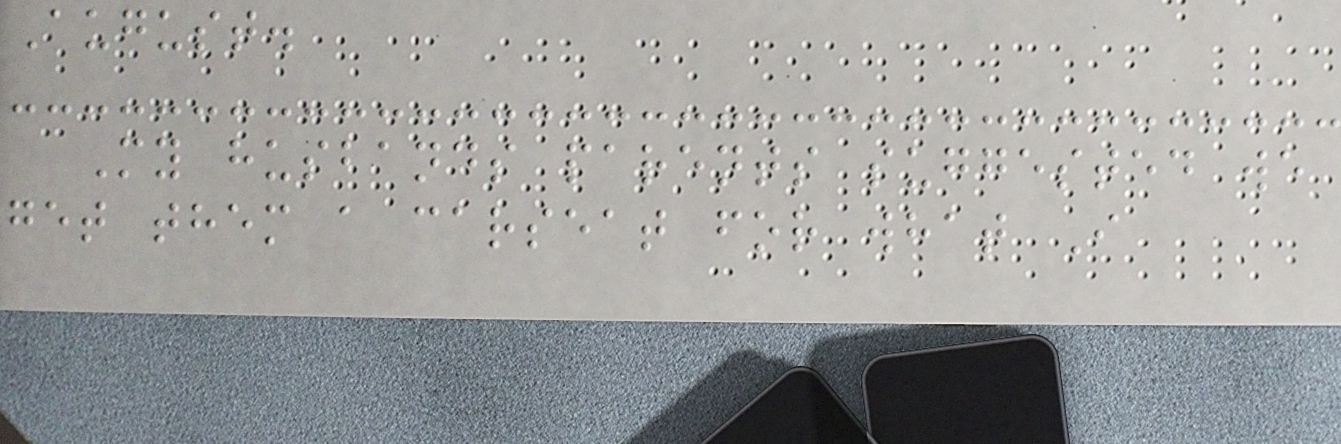August.
My husbands parents suggested we
get them a carseat for what I
